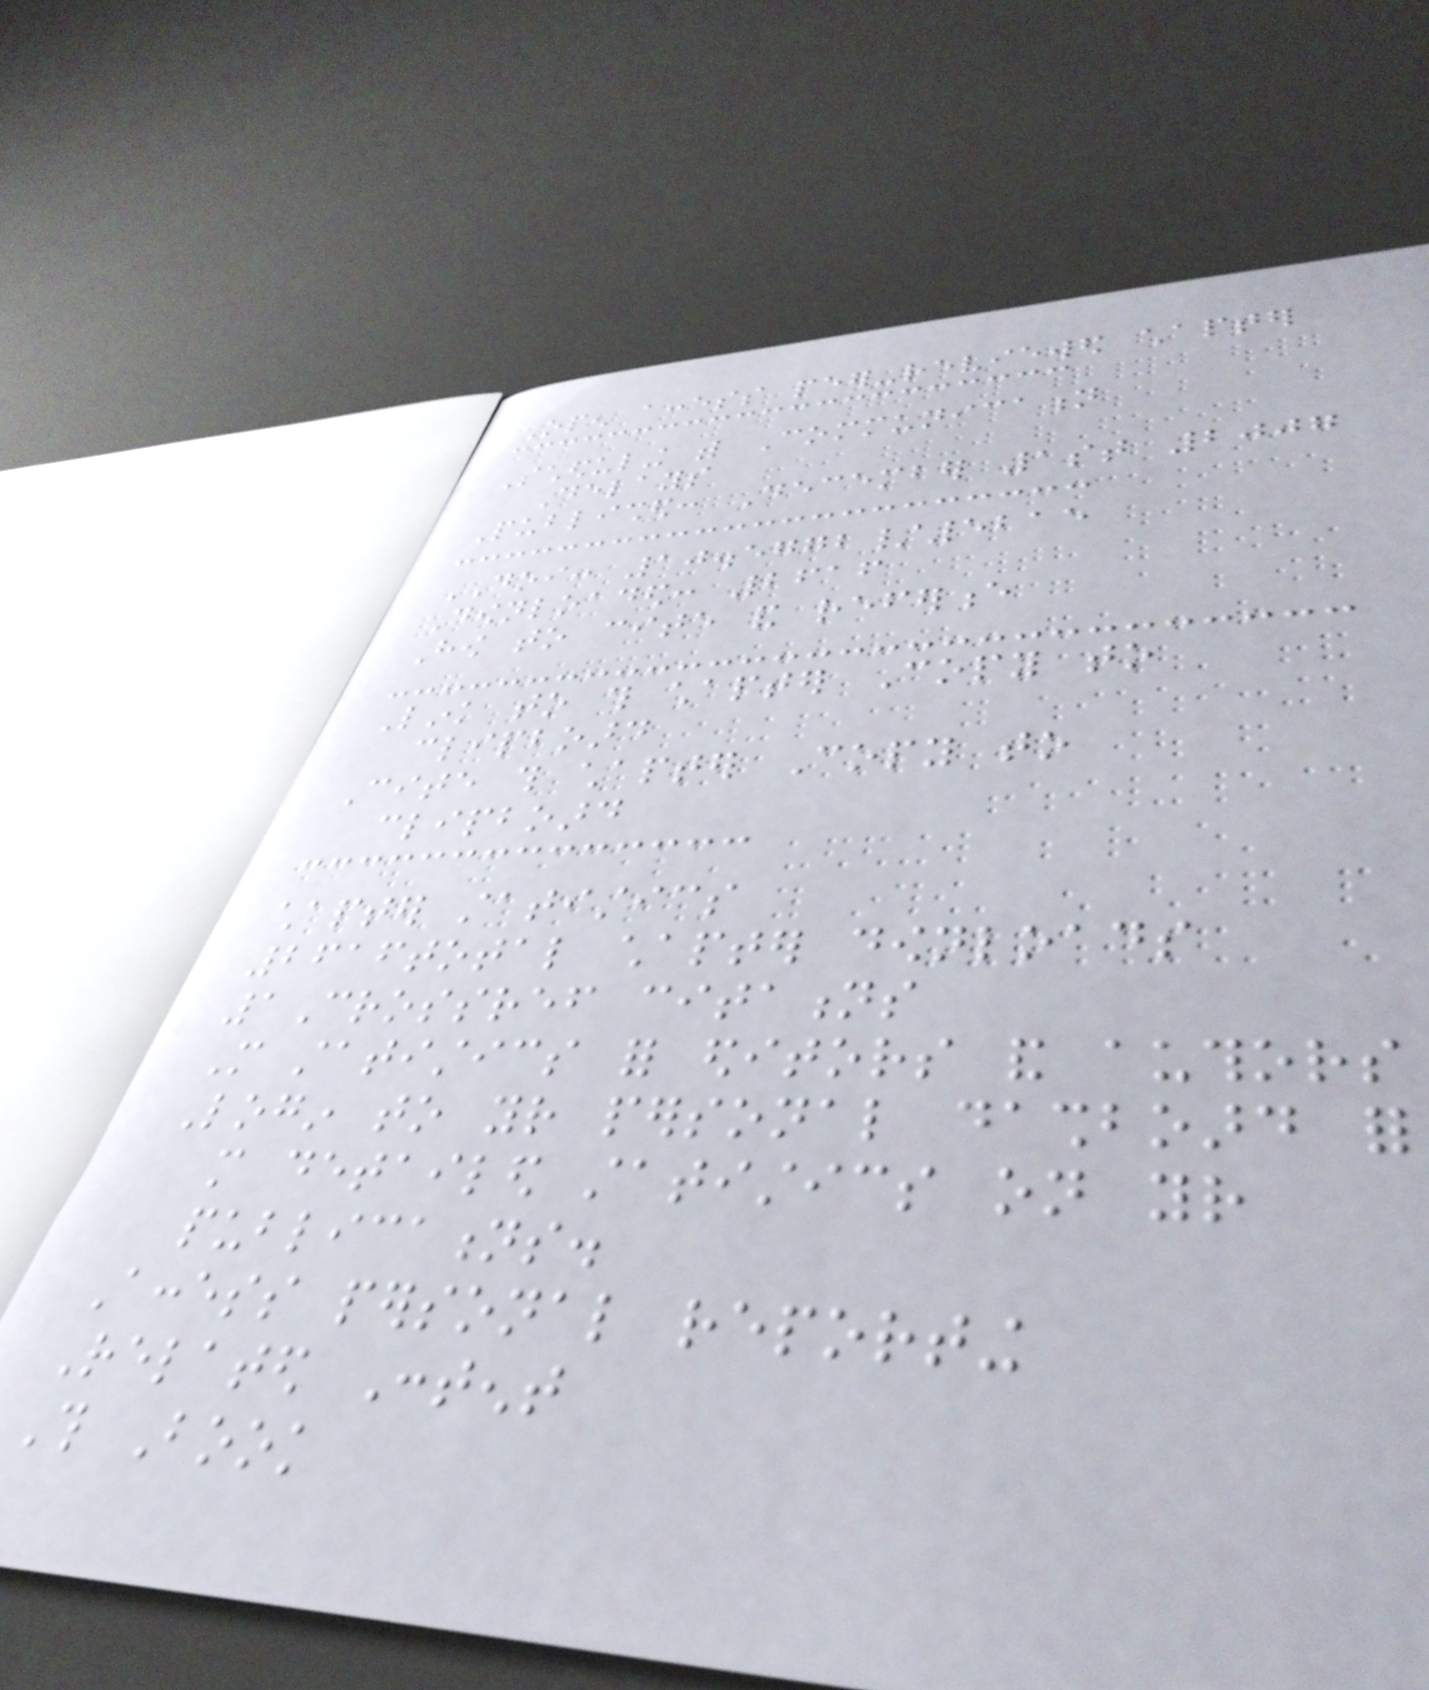Open access peer-reviewed chapter
Scheduling with Communication
Delays
Published: December 1st 2007
DOI: 10.5772/5215
Downloaded: 2616
How to cite and reference
Link to this chapter Copy to
clipboard
Cite this chapter Copy to
clipboard
chapter statistics
2616total chapter downloads
1Crossref citations
More statistics for editors and authors
Login to your personal dashboard for
more detailed statistics on your
publications.
Access personal reporting
Related Content
This Book
